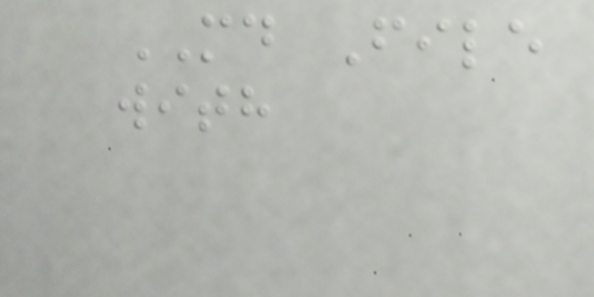MD File
with
